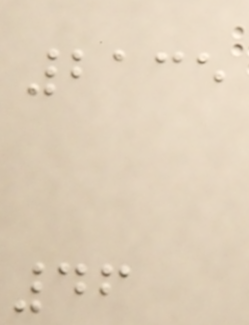2135
46
